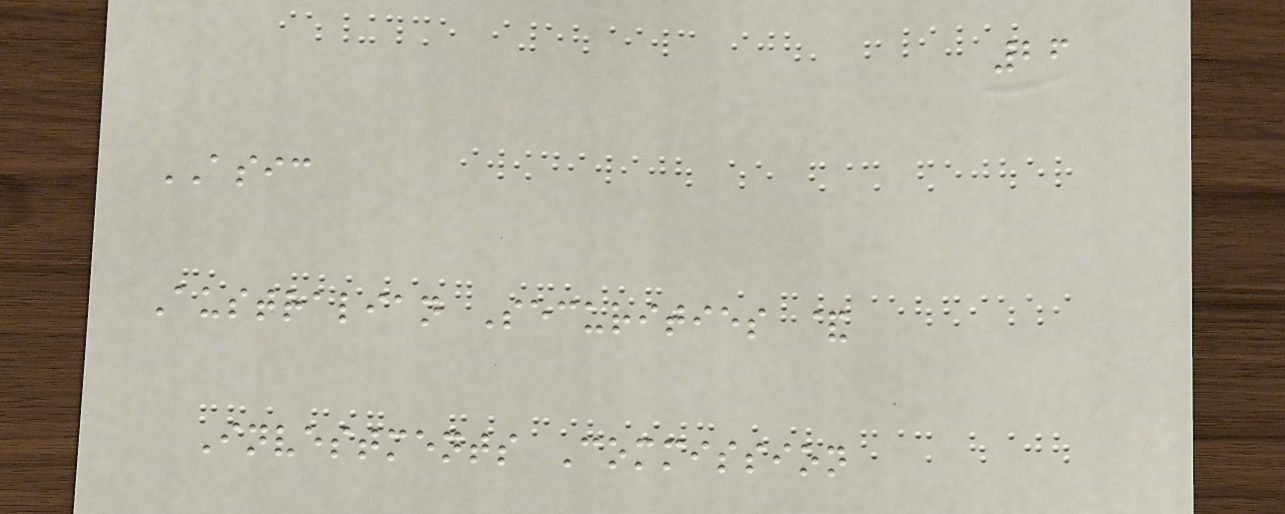26
ASIC
Australian Securities &
Investments Commission
